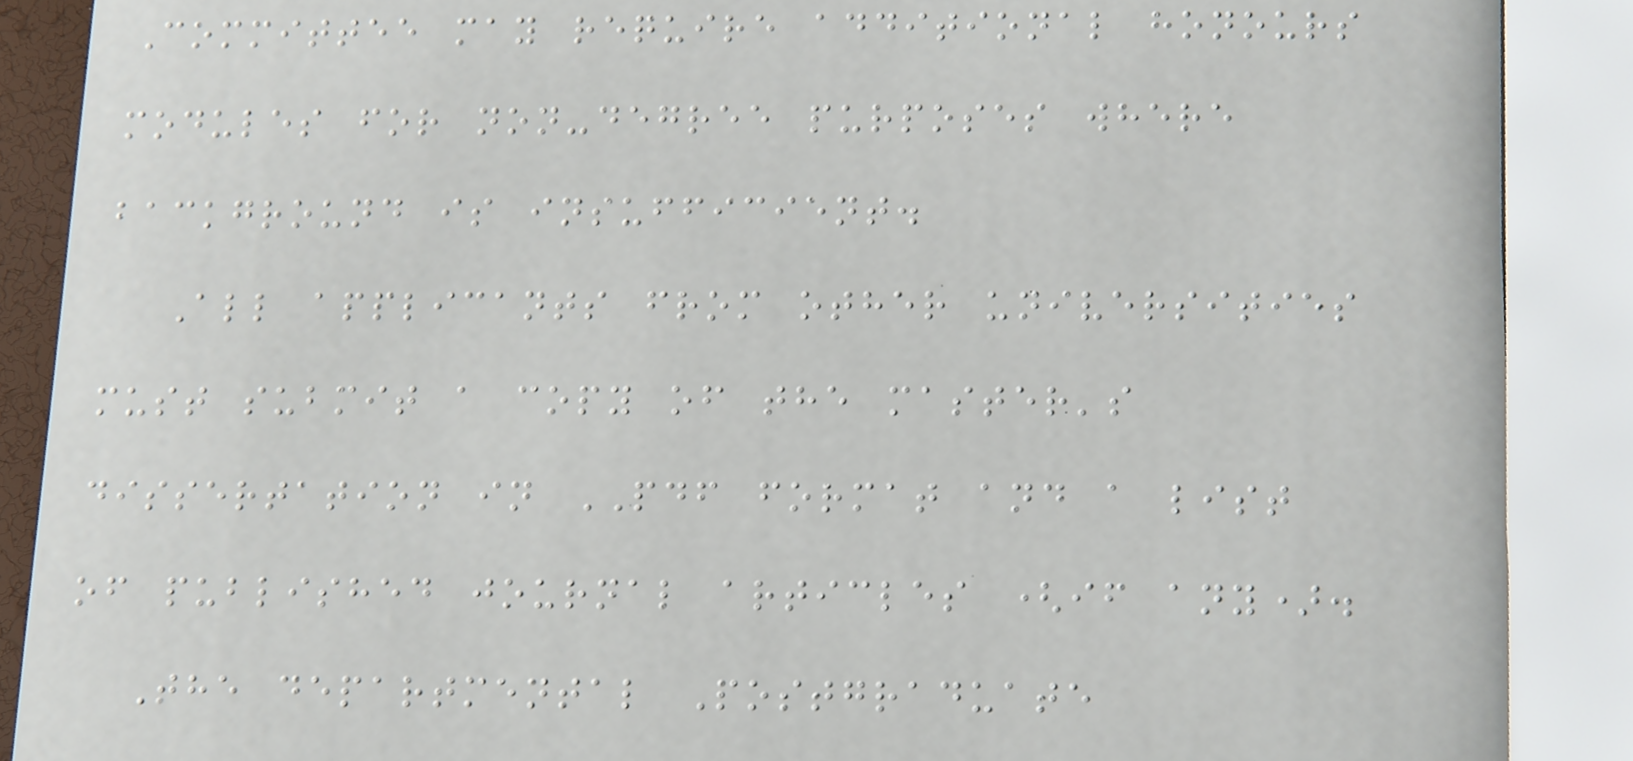Committee may require additional honours
modules for non-degree purposes where
background is insufficient.
All applicants from other universities
must submit a copy of the master's
dissertation in PDF format and a list
of published journal articles (if any).
The departmental Postgraduate
